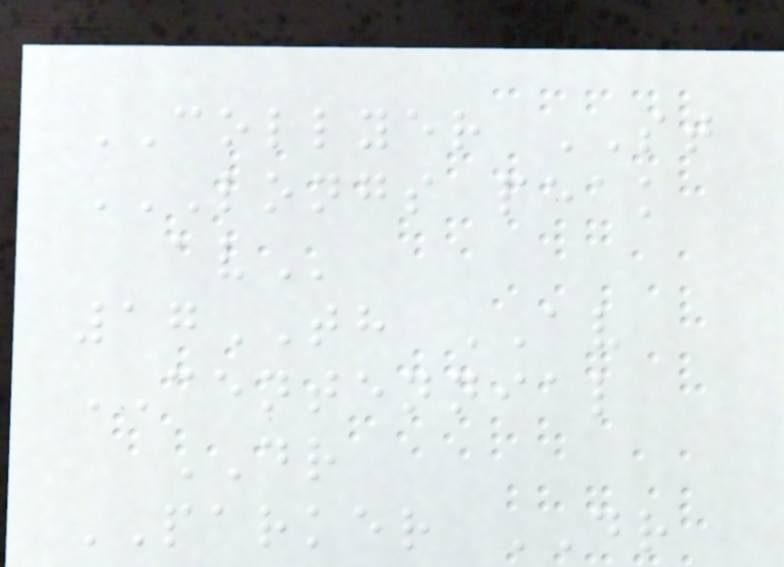COLLYER ST
LONGS PEAK
AV
17TH AV
CENTENNIAL
DR
PARKER DR
